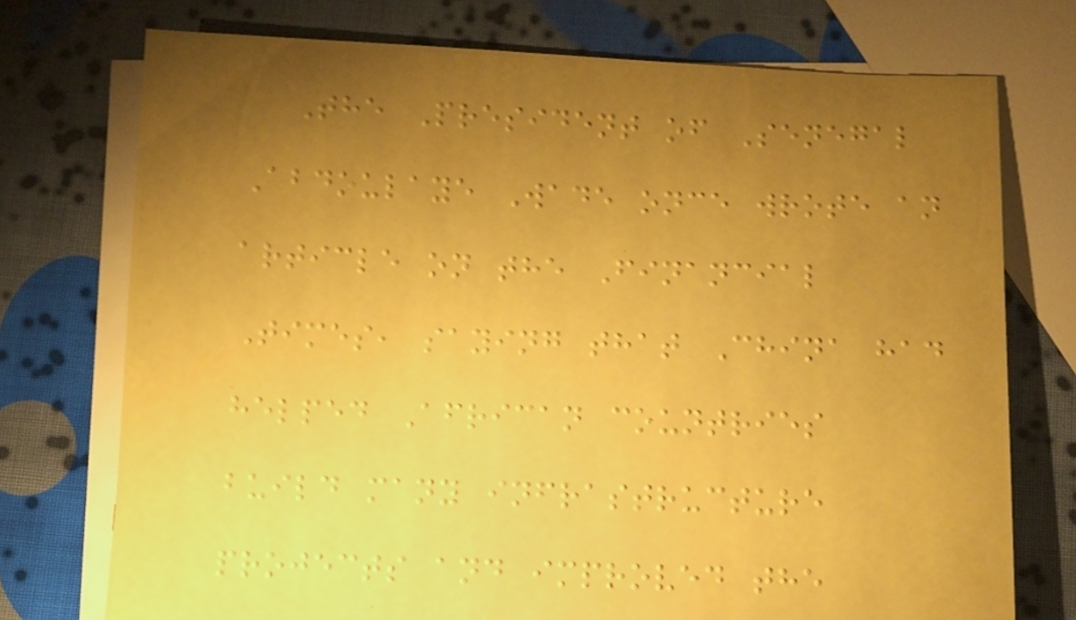The President of Senegal
Abdoulaye Wade once wrote an
article on the Financial
Times, saying that China had
helped African countries
build many infrastructure
projects and improved the
